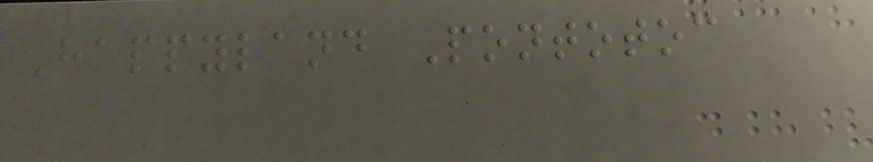Happyland Pontotoc
